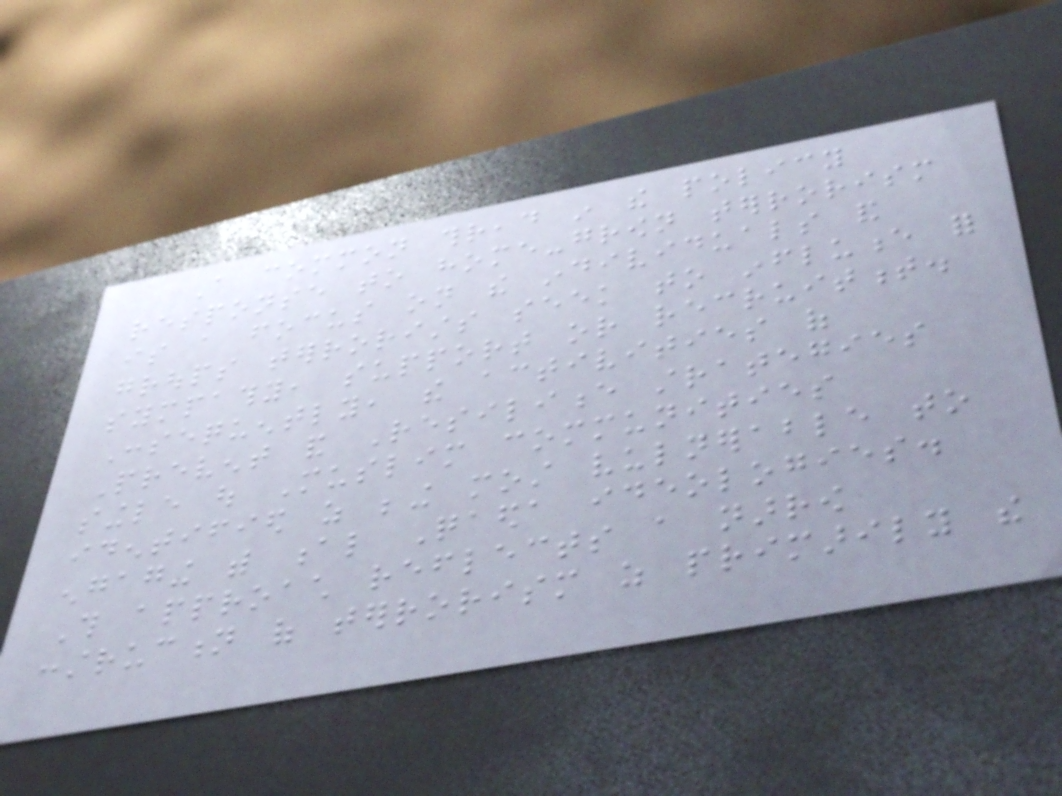A common thread in the policy
response to home-grown terrorism
is a focus on the individuals and
groups terrorists seek to influence for
sympathy, support or recruitment.
Consequently, the activities of
Prevent and Resilience strategies
single out Muslim communities
identified as being most vulnerable to
engaging with al Qaeda ideologies.
This approach reflects a narrow
construction of terrorism as primarily the
